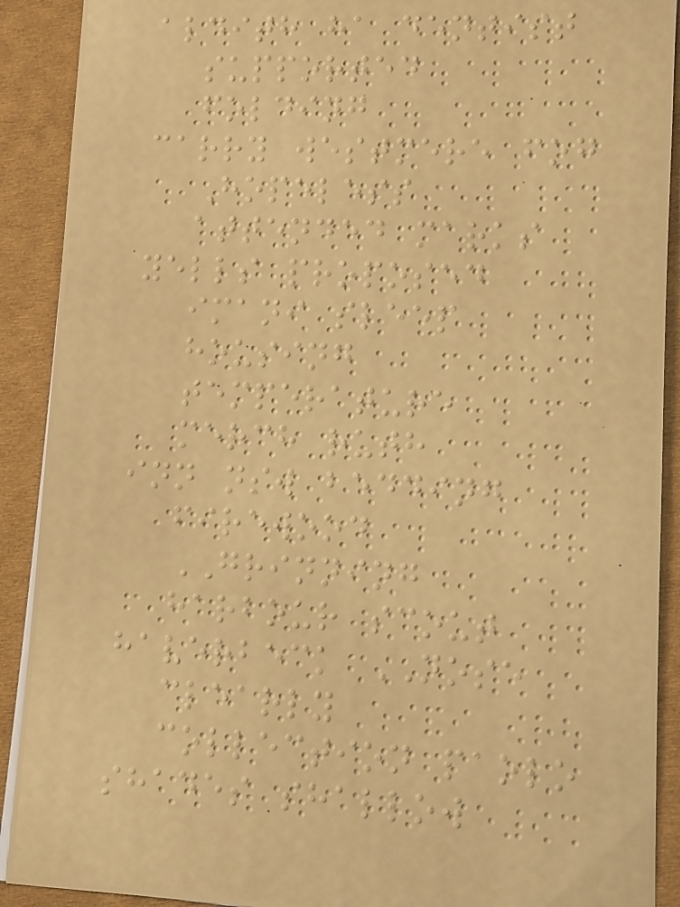aldith ha dentist
supported
folding
carry westmere fog
Hopeless
attended marks
yells proposed
imani sleep
housing
temperature
merch ruth
inn nsw bedding
firewood
GRINNING
harbour scout
haverbeck NOSE
clearly
collection paolo
shades shallow
